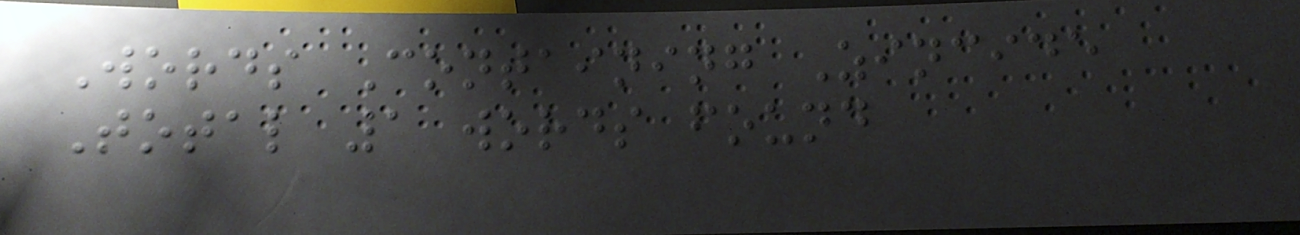Words Containing Zincide
Total 1 words found
